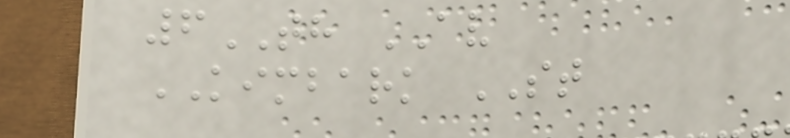6TH AV
KIMBARK ST
